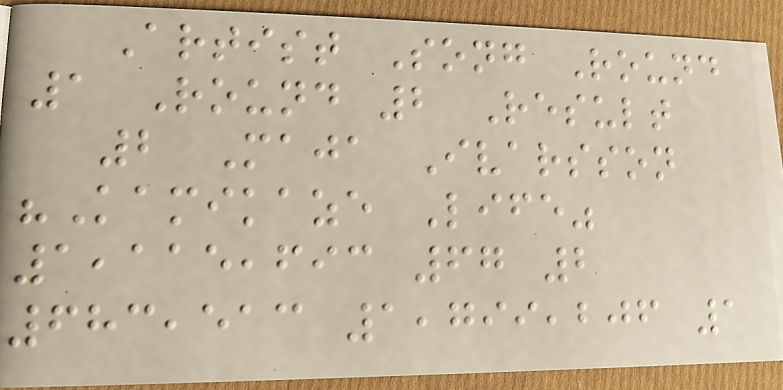Artist Song Round
1 Round 2 Result
2 Maja Ivarsson
"Kamikaze Life"
1,115,693 67 2
683,513 1,799,206 1
